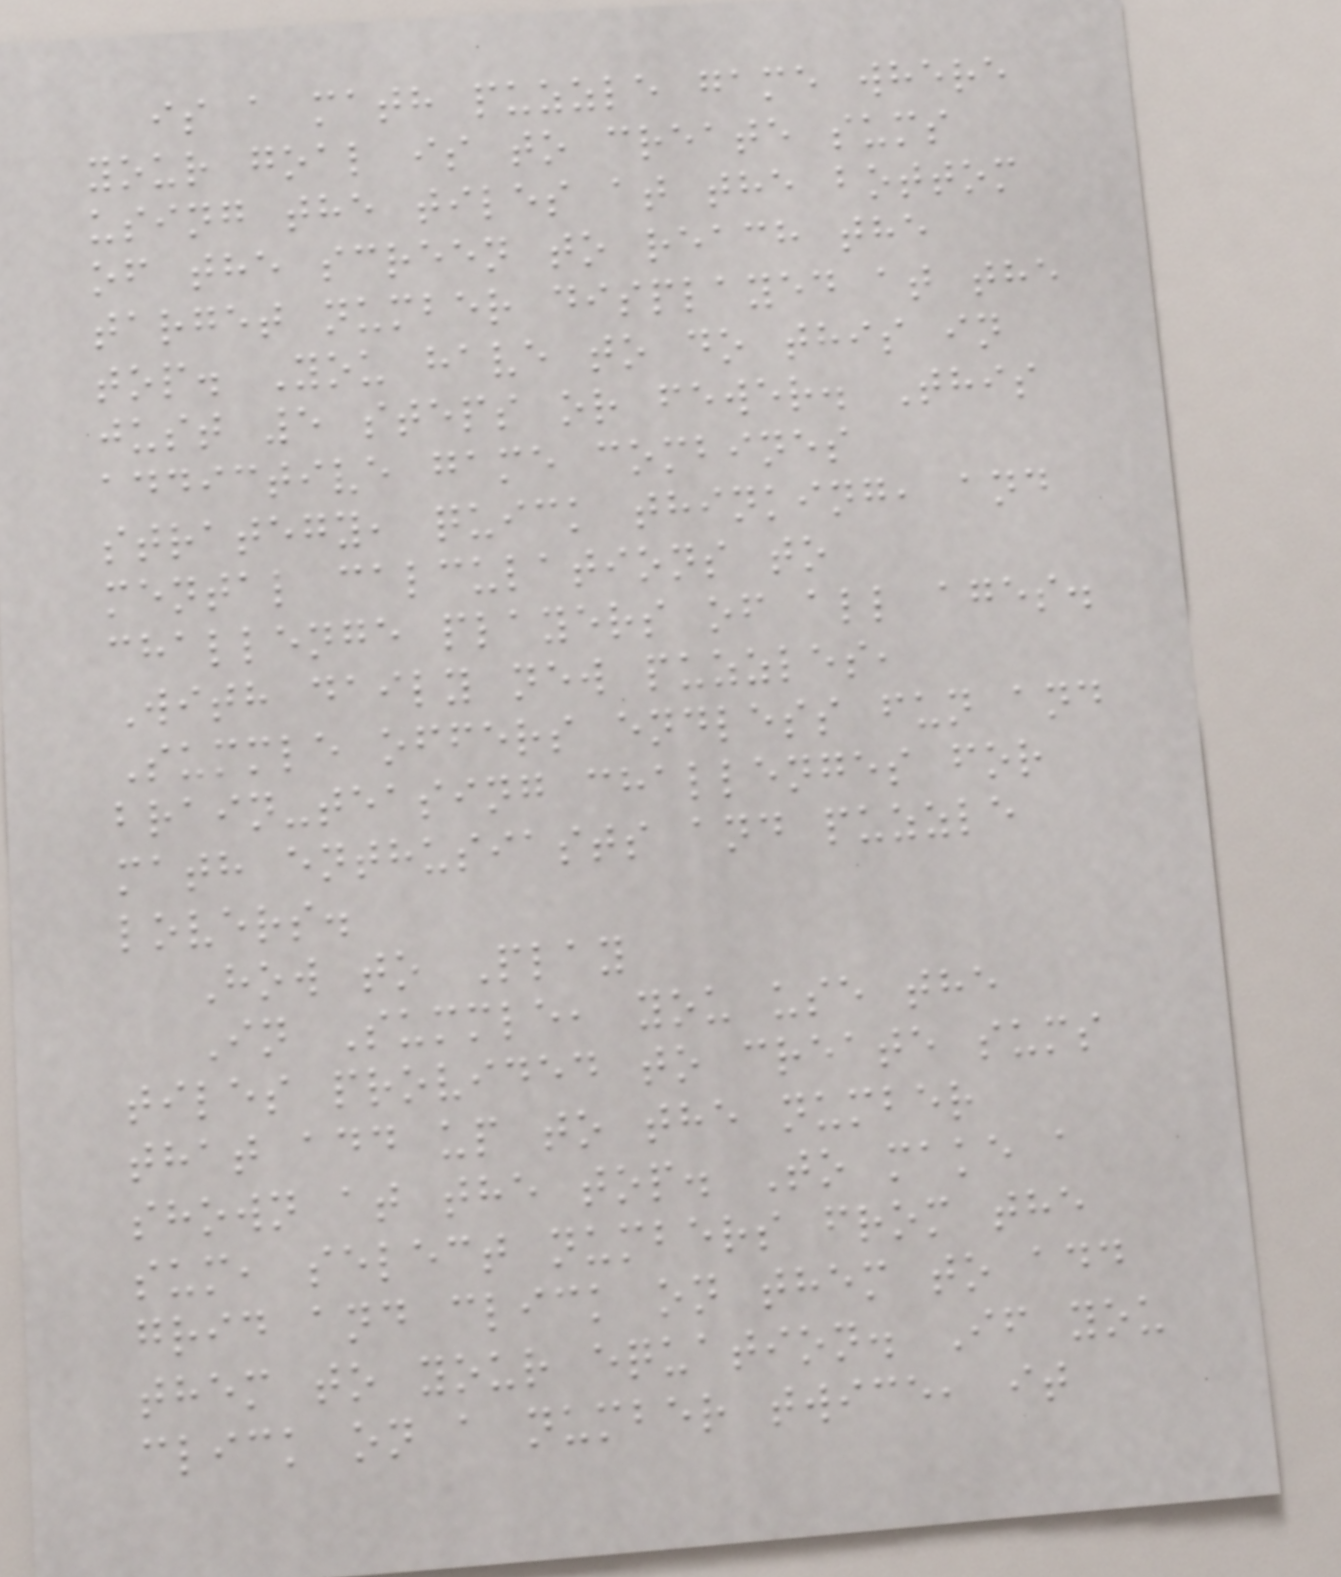is a math puzzle game where
your goal is to create sums
using the tiles at the bottom
of the screen to reach the
target number displayed at the
top. You have to do this in
just 5 steps or fewer. This
addictive game combines
strategy, quick thinking, and
mental calculations to
challenge players of all ages.
With daily new puzzles,
Summle offers endless fun and
brain-teasing challenges for
math enthusiasts and puzzle
lovers.
How to Play
In Summle, you use the
tiles provided to create sums
that add up to the number
shown at the top. To make a
sum, select numbers from the
grid and click on them to add
them to your equation. If you
click on a number twice, it
